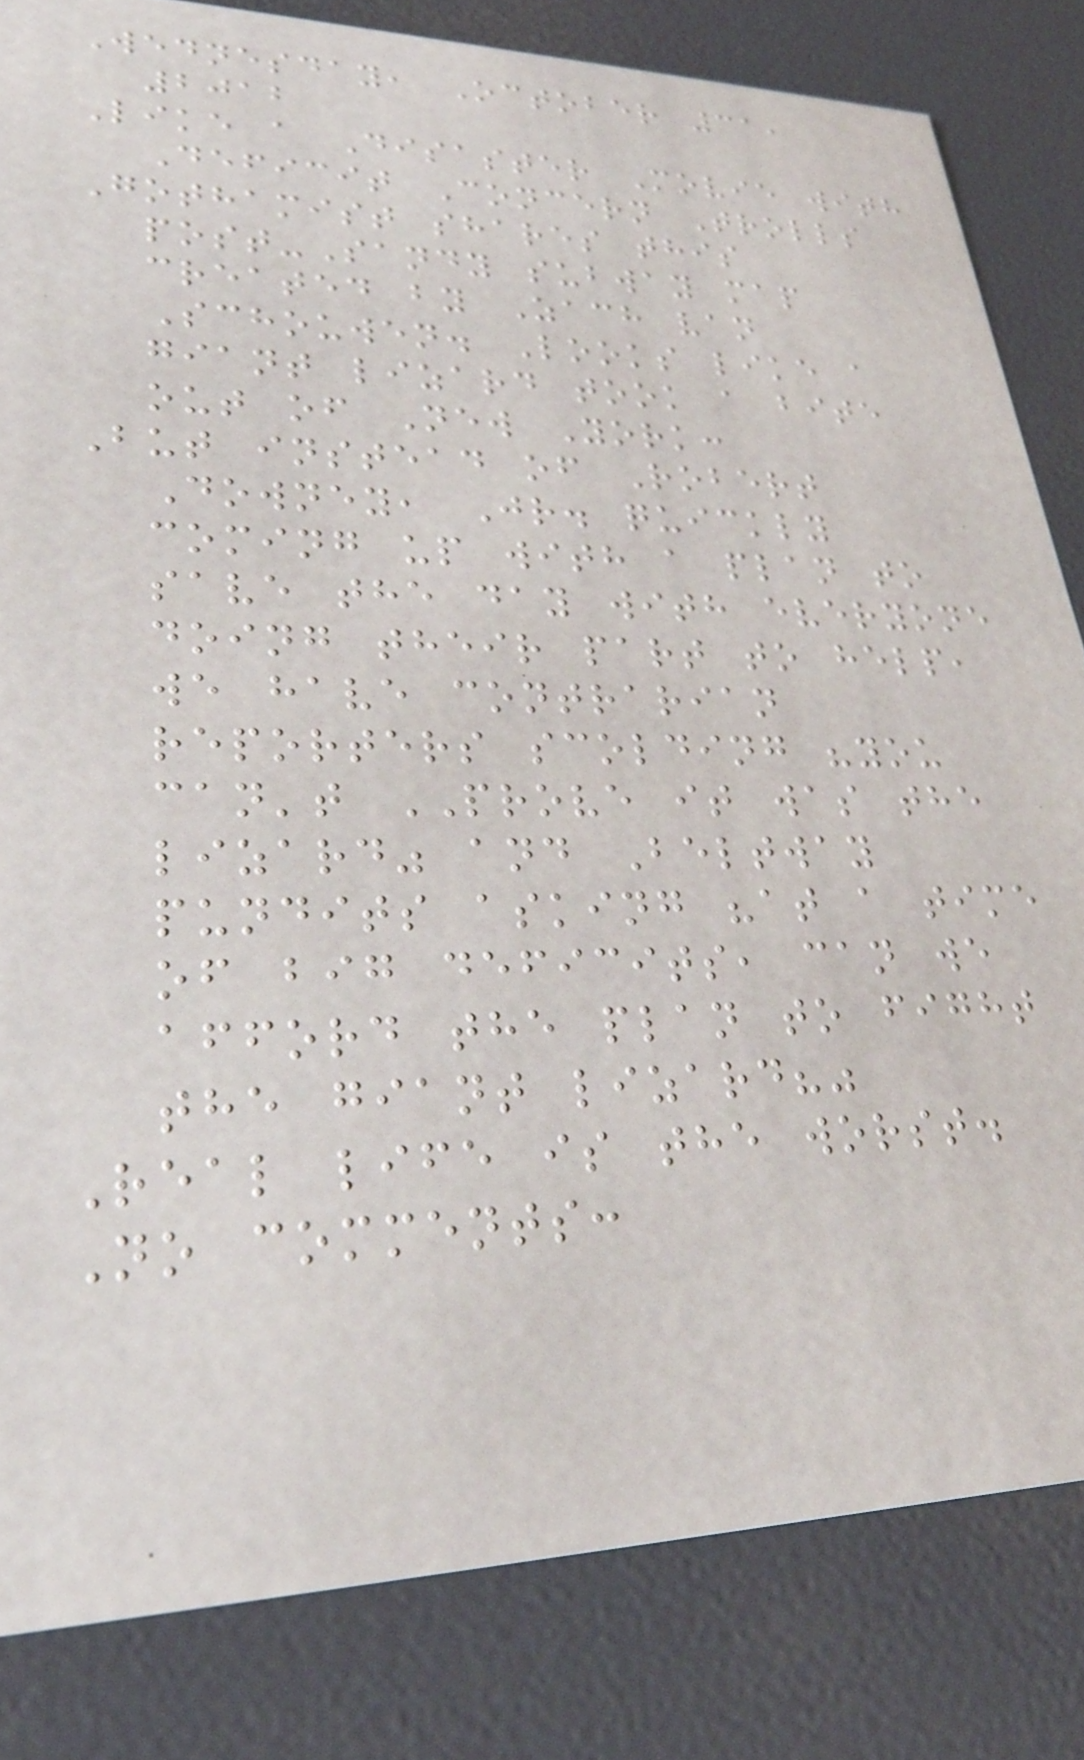Wednesday, October 31,
2012
Like a Disaster Movie with
Deficit Concern Trolls
Gothamist shares this
post-Sandy subway map
created by Zach van
Schouwen. Looks like a
giant lizard took a bite
out of New York:
But instead of Robert
Downey, Jr. quickly
coming up with a plan to
save the day with everyone
doing their part to help,
we have contrarian
reporters scolding "you
can't PROVE it was the
lizard" and Beltway
pundits asking "at a time
of big deficits, can we
afford the plan to fight
the giant lizard?"
Real life is the worst.
No comments:
